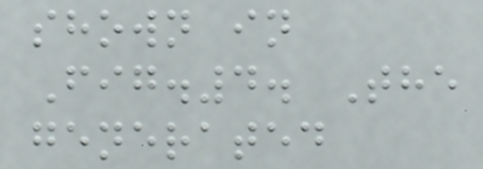shown in
Fig.4. The
generated
